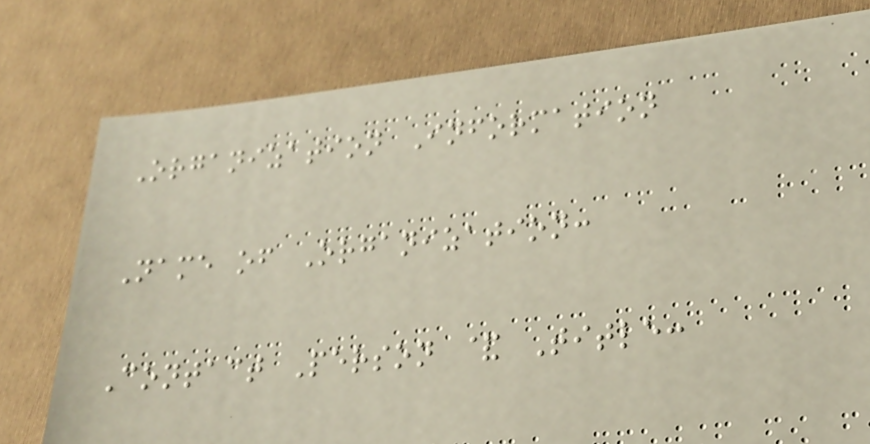Organization Information
Name of Organization:
Contact Person & Title:
